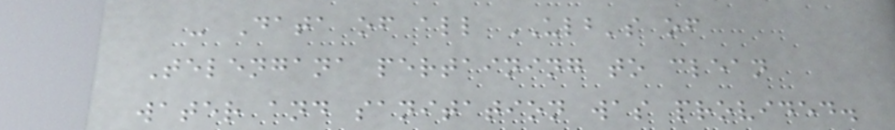- Data of all ULB's of
Telengana pertaining to clean
water and sanitation was provided.
